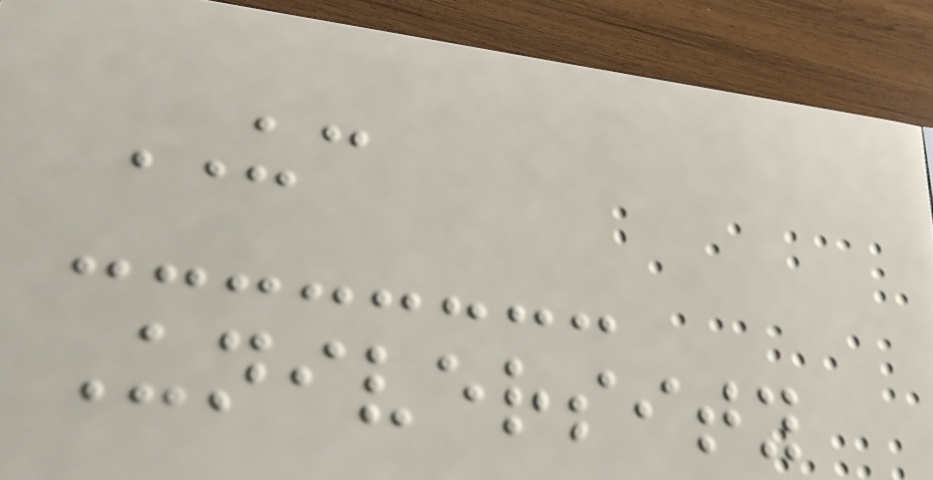UC
University
